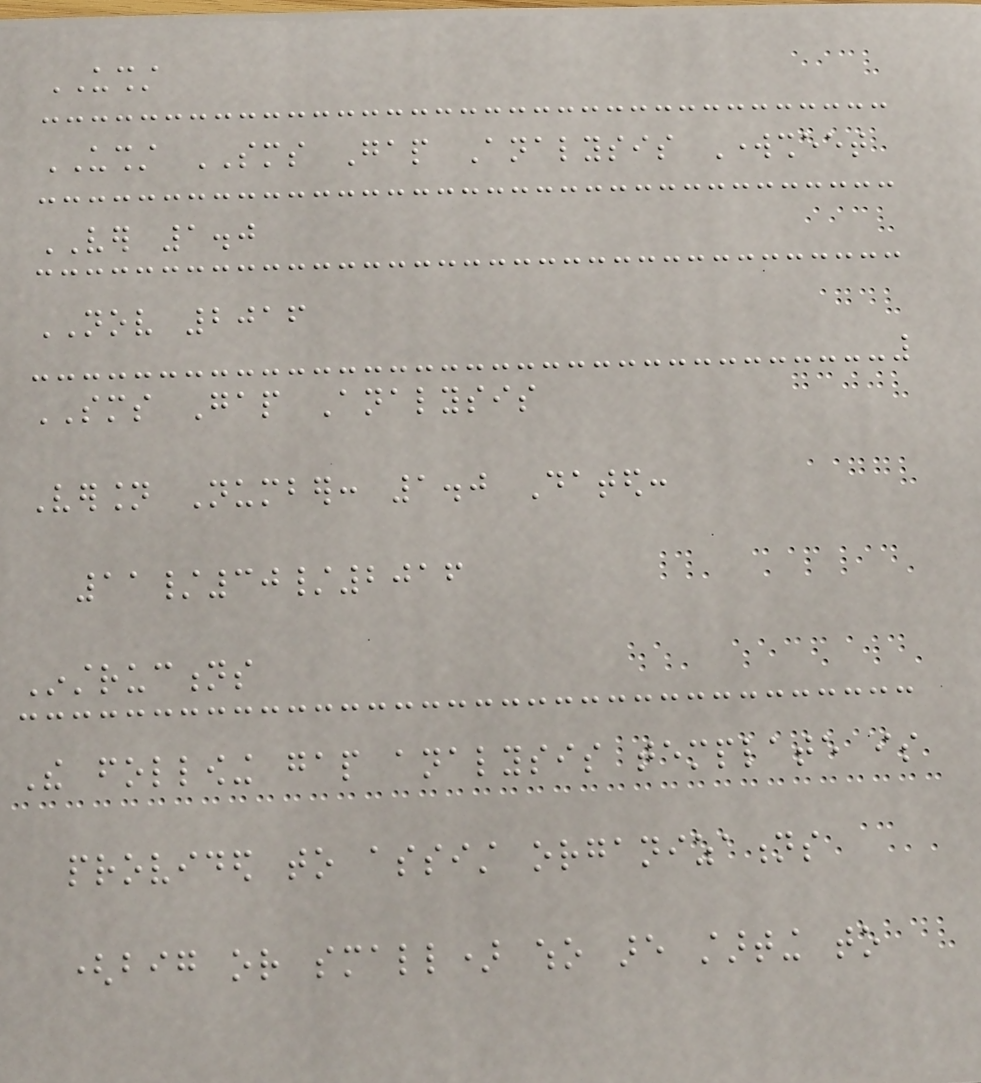USHST
USHST SMS Gap Analysis Worksheet
VER 1.0
NOV 2016
SMS Gap Analysis
Version Number: 1.0 Dated:
11/30/2016
Instructions
The following gap analysis template is
provided to assist organizations
(big or small) who are starting to
